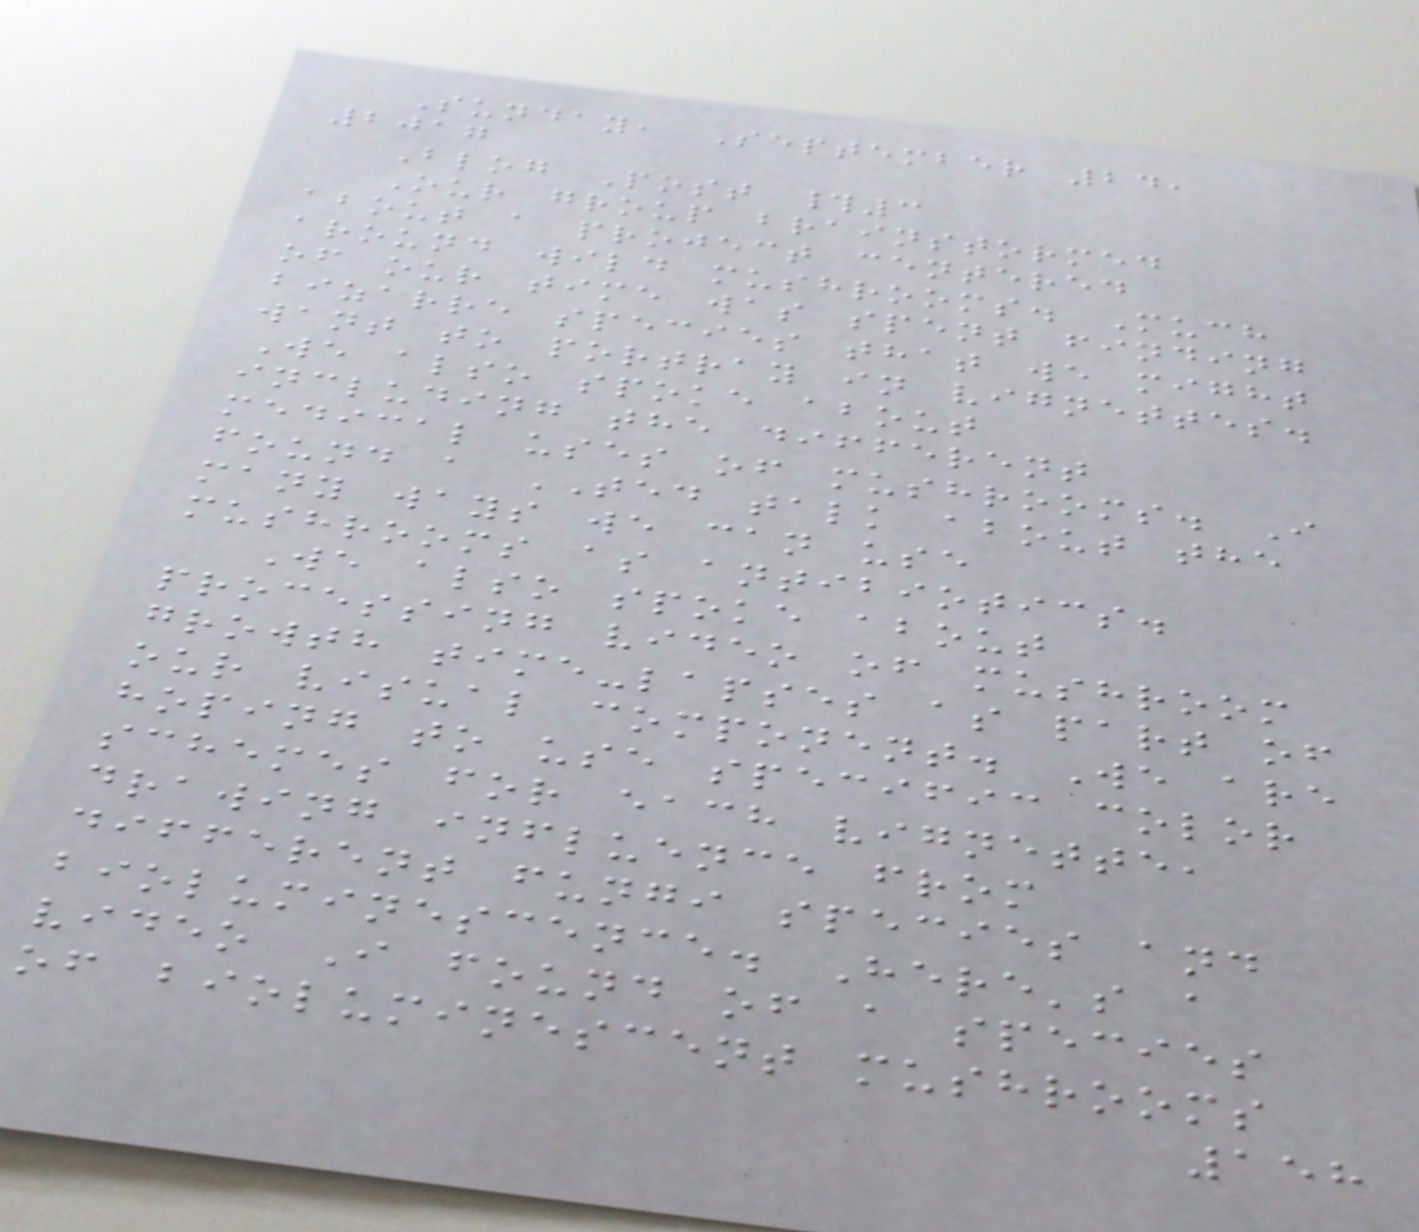Sunday, September 24,
2017
Blog Post #3
Our group brainstormed
about a project centered
around wild mushrooms. Much
of our time was spent finding
bizarre species that we might
want to portray in vignettes.
We also spoke about
including the different
medical uses of mushrooms. I
found a TED talk about the
many ways we can use
mushrooms as antibiotics.
We also spoke about
processing video of mushroom
growth time-lapses as part of
our visual component. We are
hoping to use specific color
schemes for each vignette,
drawing influence from
different fungi species and
bioluminescence. Here's a
video I found of a species
of bioluminescent mushrooms
158
